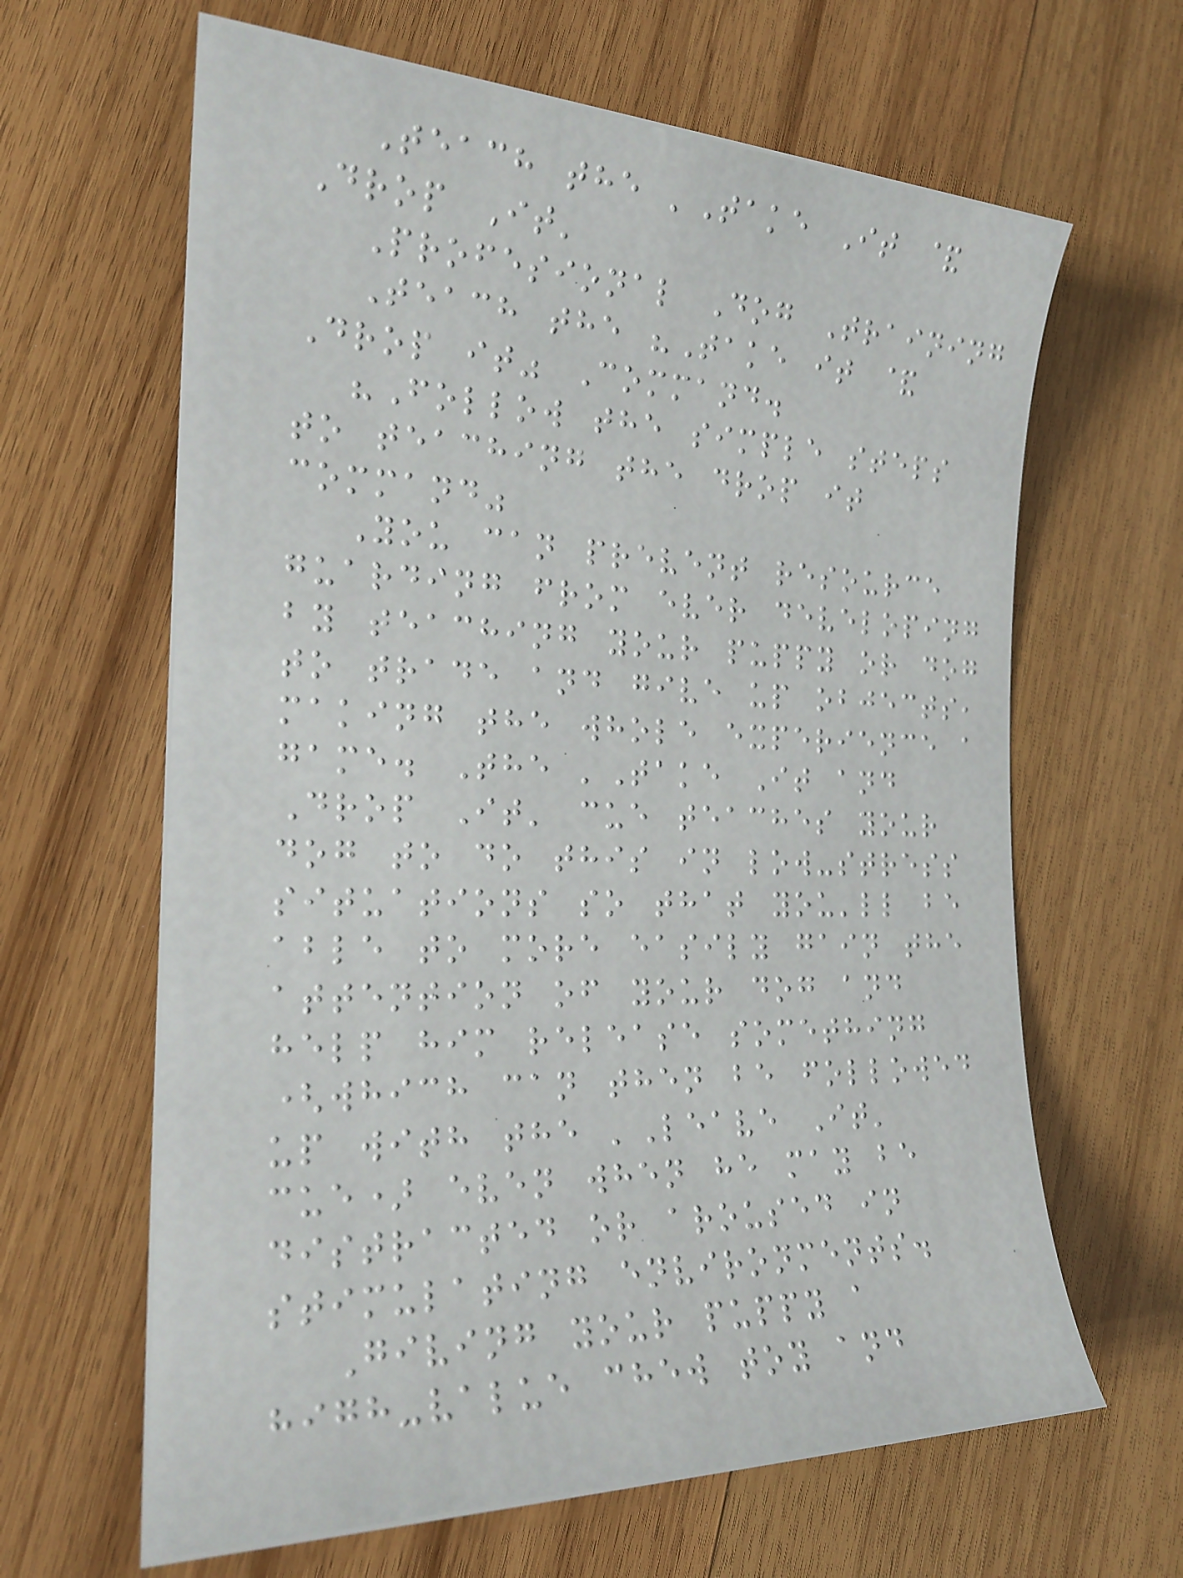Teach the 'Take It &
Drop It'
Profesional Dog Training
Teach the "Take it &
Drop it" Command.
"Follow the simple steps
to teaching the drop it
command"
You can prevent resource
guarding from ever developing
by teaching your puppy or dog
to trade and give up objects,
making the whole experience a
game. The 'Take It and
Drop It' cue teaches your
dog to do this in low-stress
situations so that you'll be
able to more easily gain the
attention of your dog and
help him release something
(which can then be followed
up with the 'Leave It'
cue) even when he may be
distracted or aroused in
stimulating environments.
Giving your puppy a
high-value chew toy and
